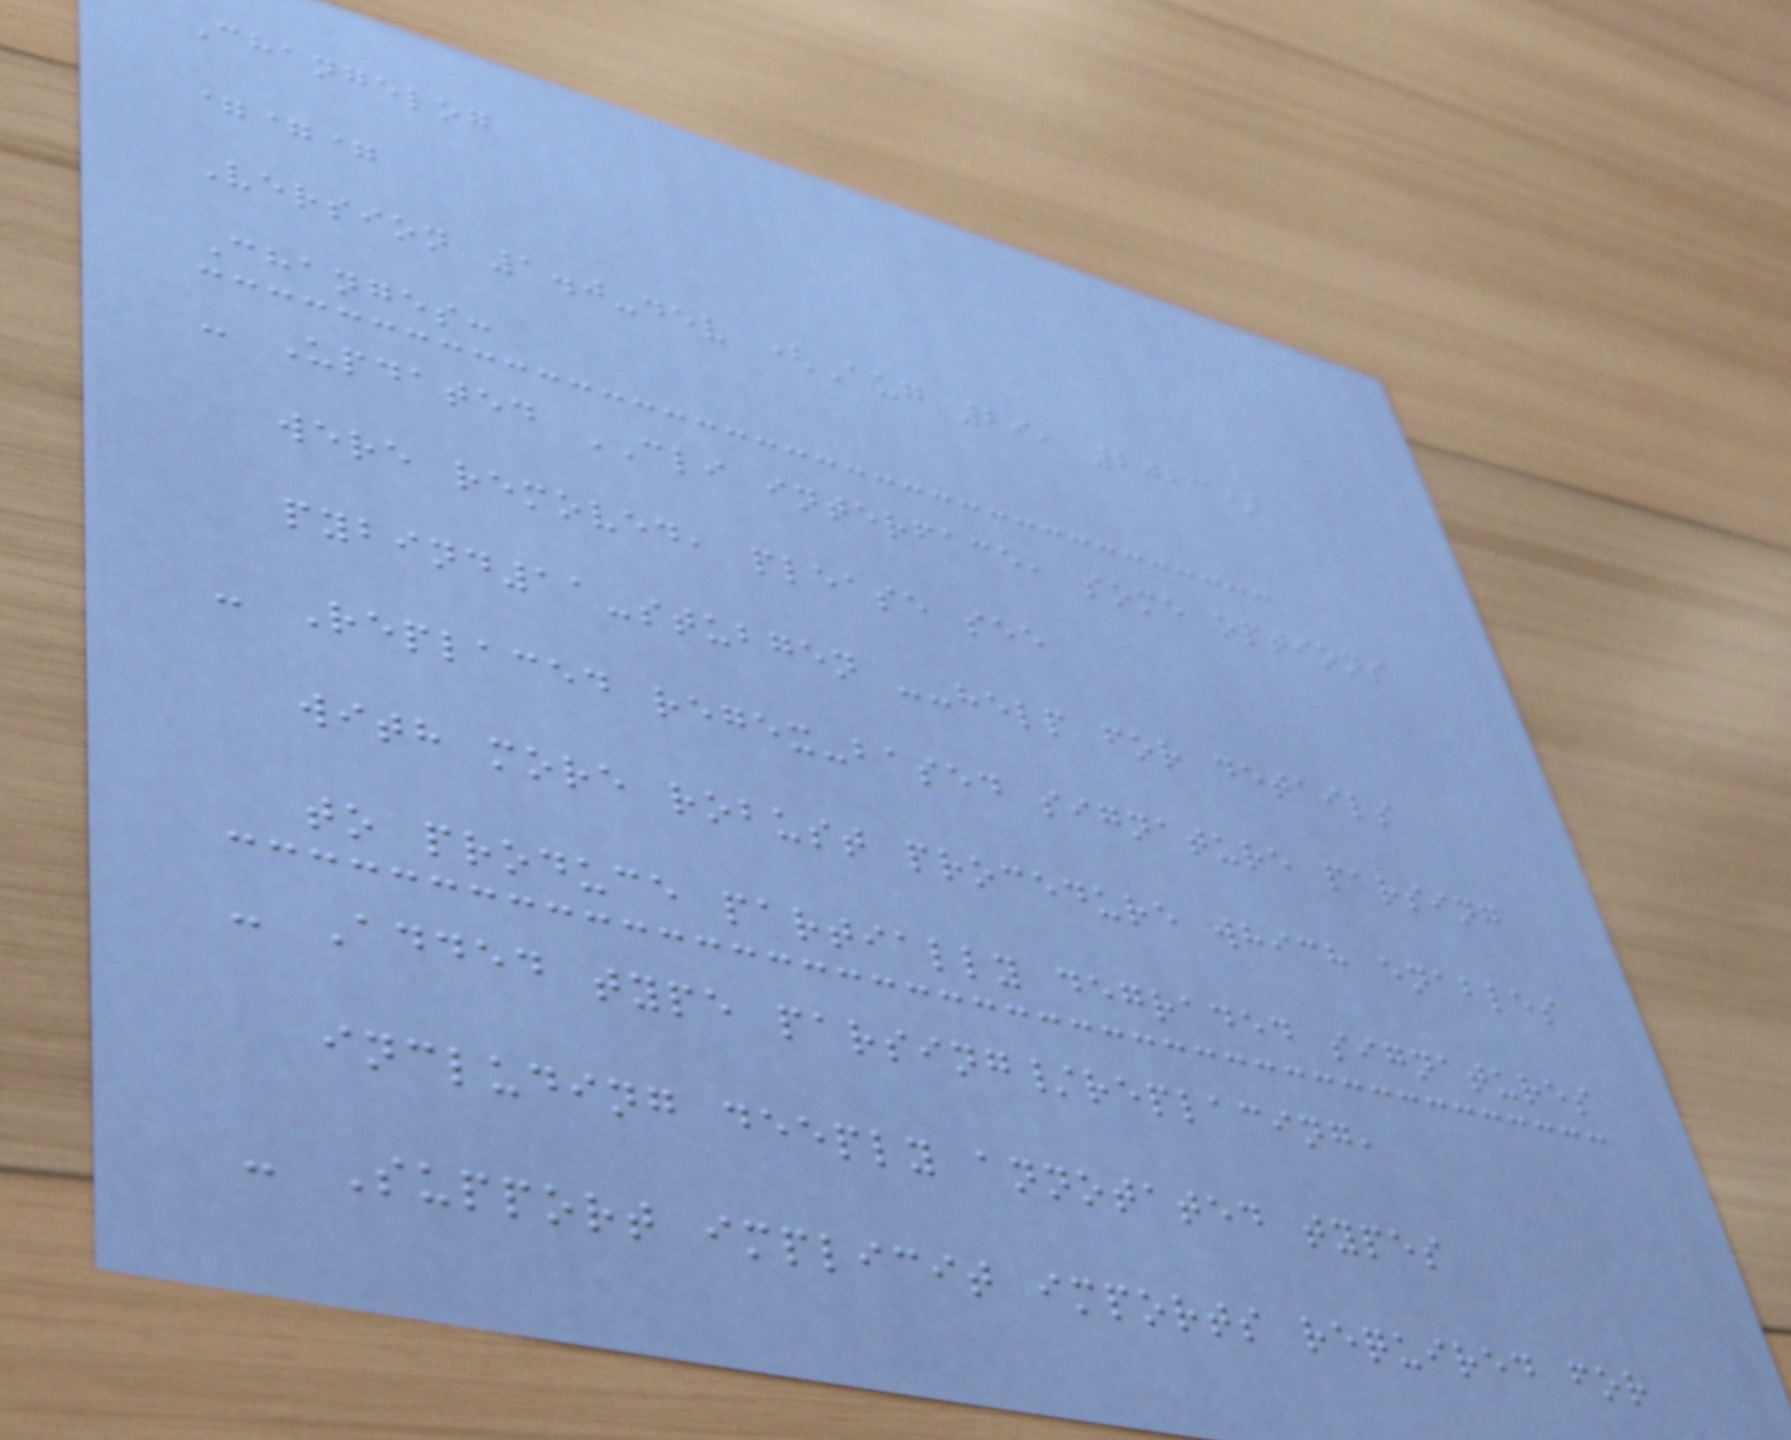Changelog
===
Version 1.0-dev (Aug 29, 2023)
Changes:
- Updated CLI interface, some options
were removed, please see
pybind11-stubgen --help for details
- Replaced regex-based signature parsing
with more robust procedure which enables
to produce partially degraded signatures
- Added type parsing/replacing,
including deeply annotated types
- Support implicit imports required for
